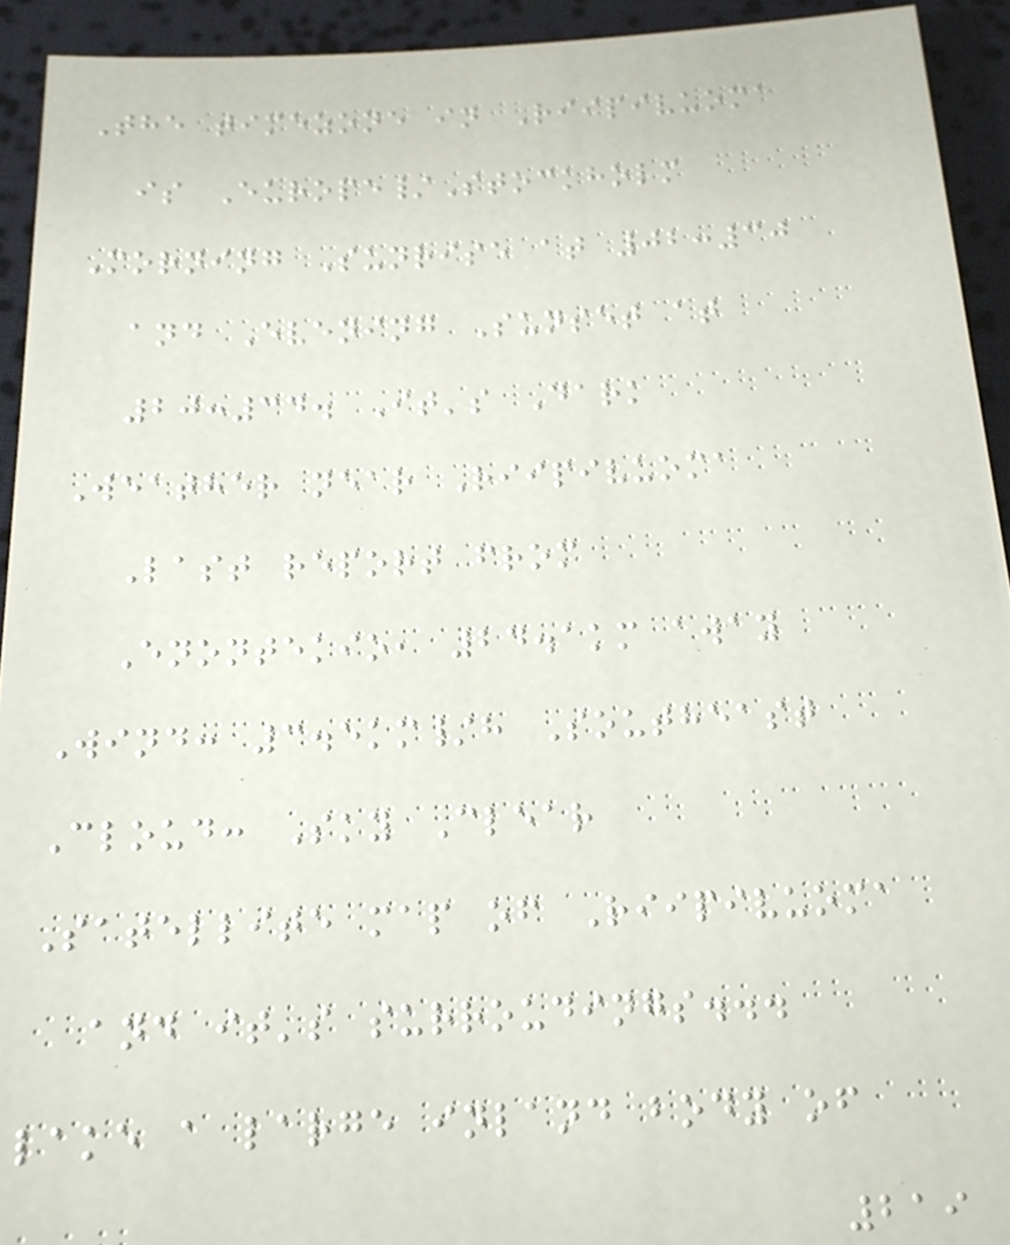The timezone in Riipivuoma
is Europe/Stockholm
Morning Sunrise at 02:30
and Evening Sunset at
20:34. It's Dark
Weather near Riipivuoma
Last report from
Enontekio, 24.1km away
Wind: 3.5km/h Southeast
Cloud: Sky Clear
Satellite map of Riipivuoma
and it's surroudings...
lake a large inland body of
219
